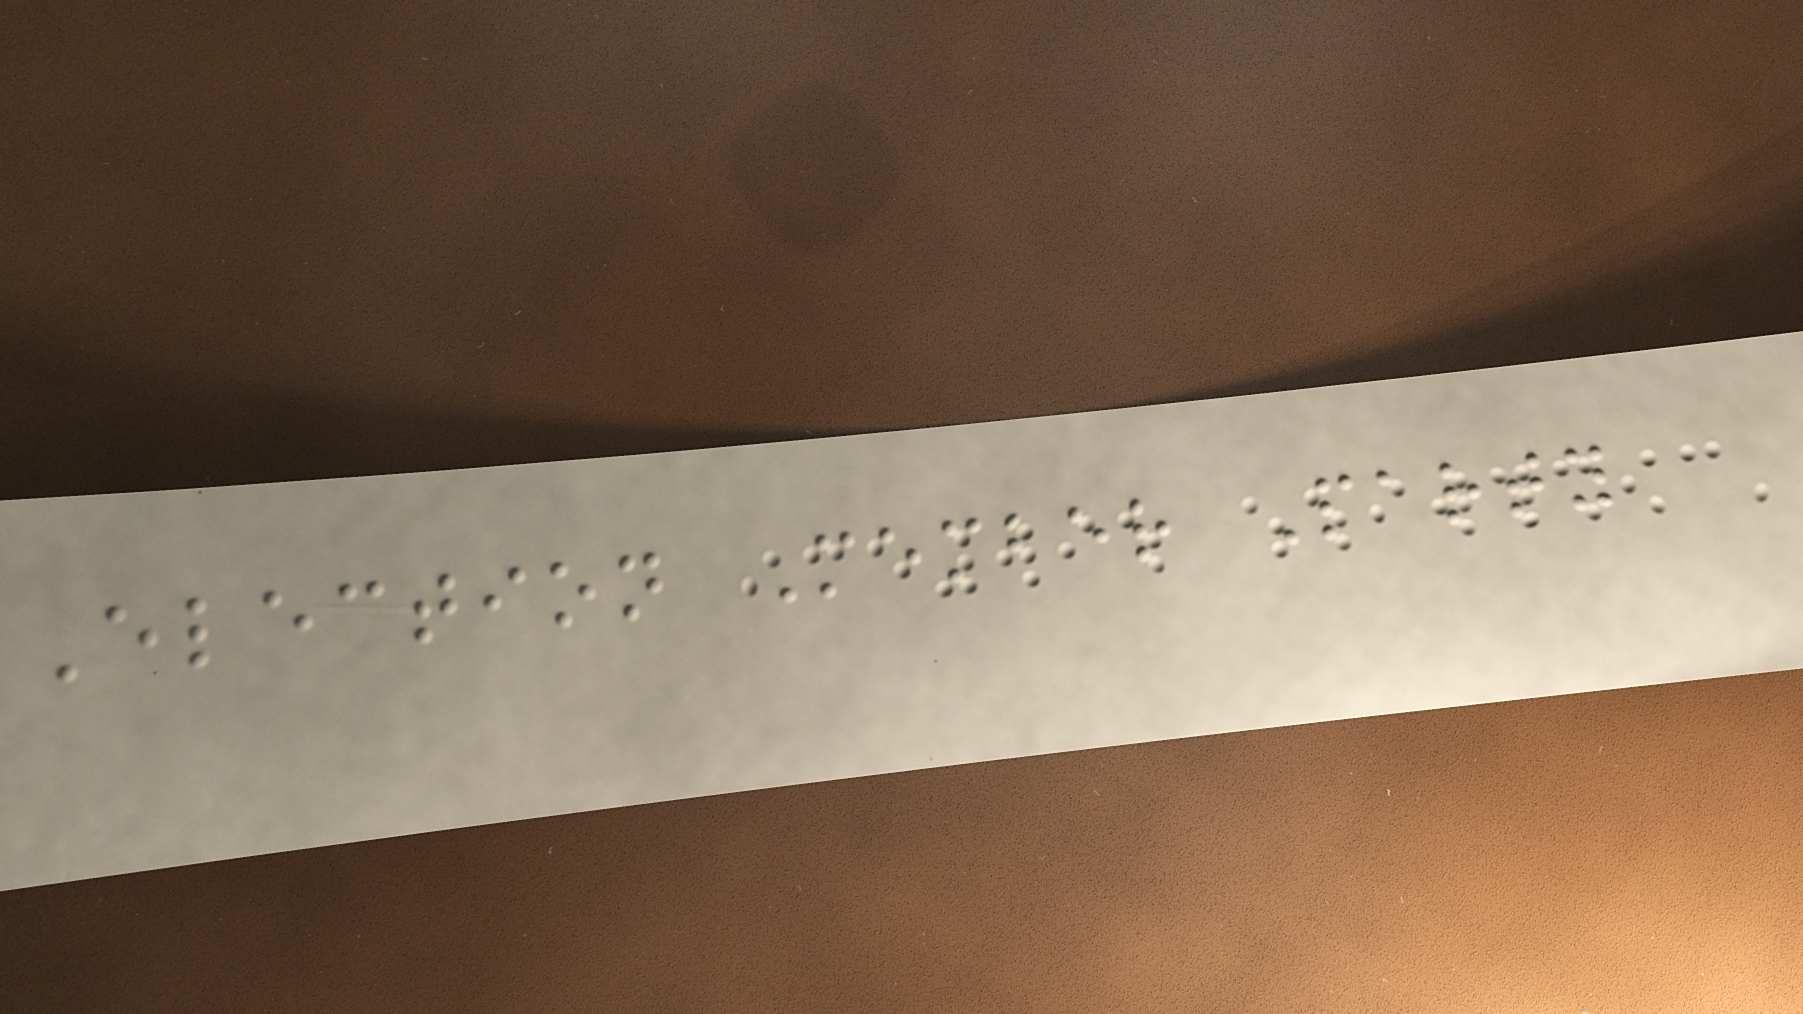Election Member Party
